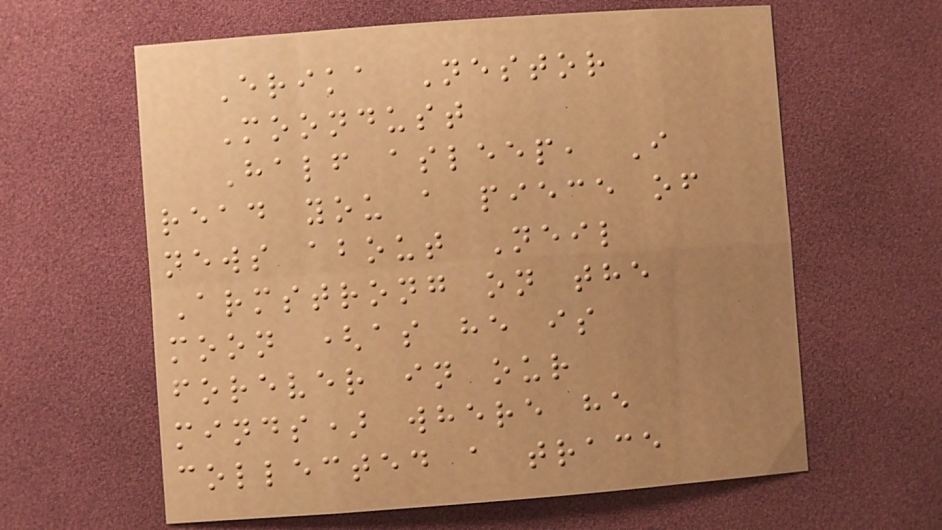Erika Nestor
Moondust
Half asleep, I
read you a piece of
news about Neil
Armstrong on the
moon (as he is
forever in our
minds) where he
collected a trace
